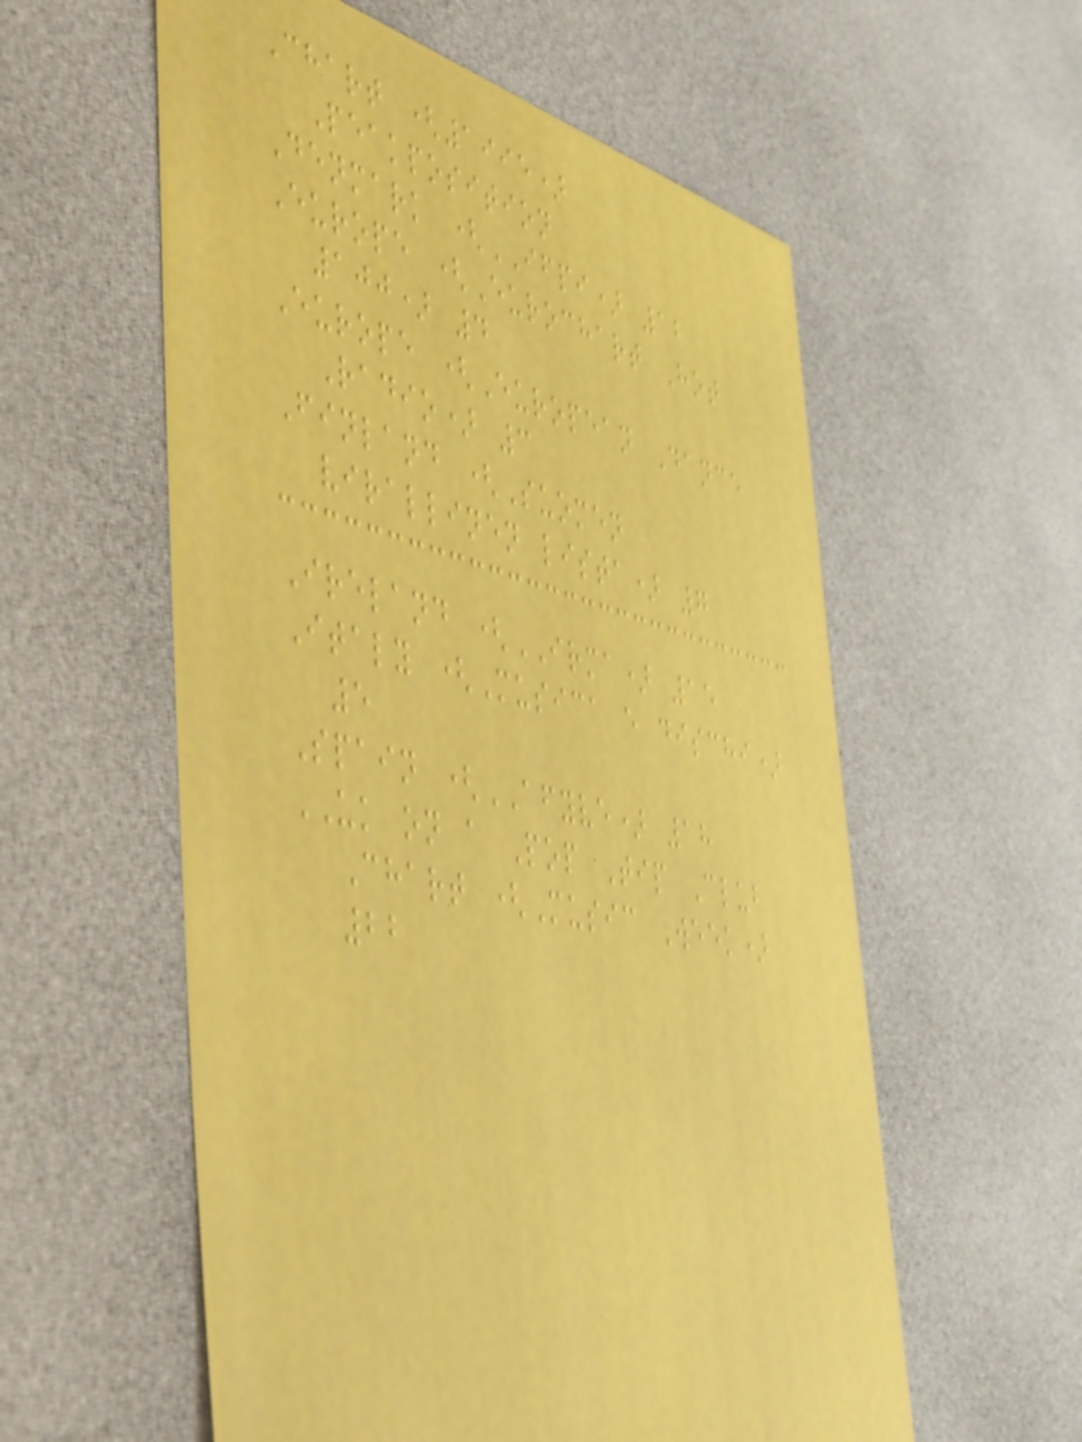Chart (1995)
Peakposition
Denmark (IFPI) 12
Europe (Eurochart Hot
100) 4
Europe (European Dance
Radio) 3
Finland (Suomen
virallinen lista) 7
Ireland (IRMA) 15
Italy (Musica e dischi)
5
Spain (AFYVE) 18
UK on a Pop Tip Club
Chart (Music Week)
22
